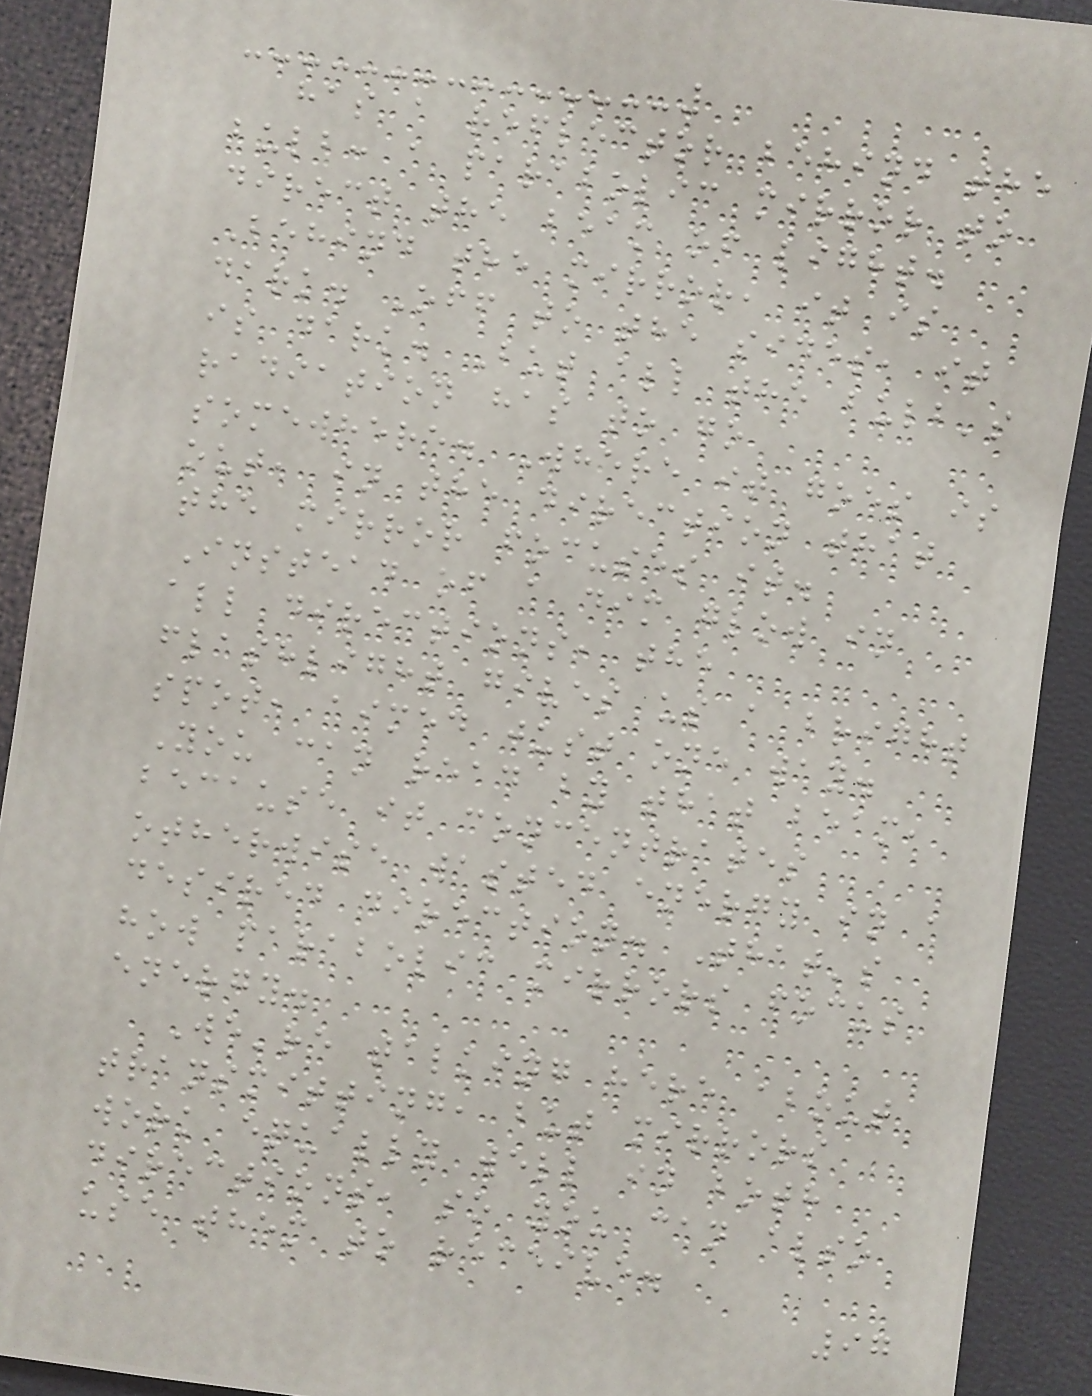has a reflector behind the
bulb: a parabolic mirror to
direct the beam of light.
Behind the mirror, it is
dark. Off to the sides, it
is dark. But all the bulb's
radiation has to go
somewhere. Where it goes is
out, in the direction that
the mirror focuses it.
Instead of a dim glow in
all directions, the
flashlight gives us a bright
spot, aimed just one way.
You can read by that beam,
because it concentrates
otherwise wasted energy in a
desired direction. That's
how parabolic mirrors focus
energy.
We're talking here about
transmitting, but mirrors
work equally well in both
directions, so you can also
use them to receive.
97
